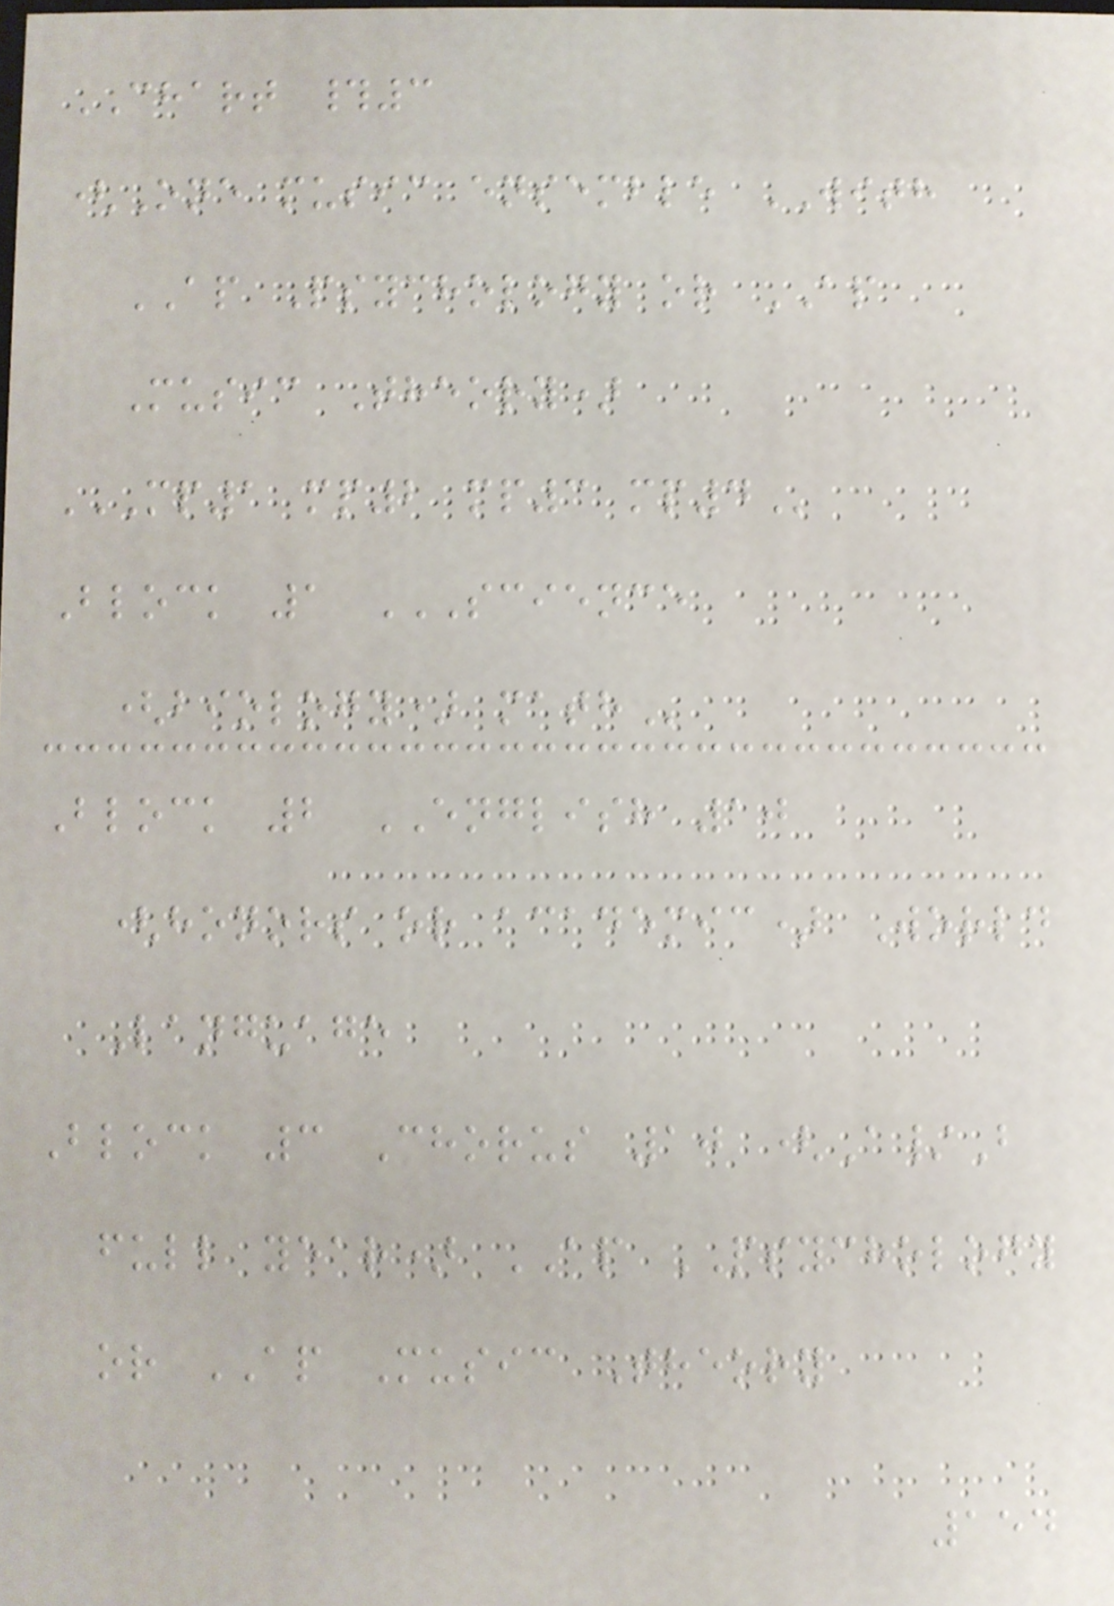CHART #3
(One music ensemble WITH
AP Psychology or AP
Music Theory)
MP1 MP2 MP3 MP4
Block 1 SCIENCE
(BIOLOGY) MATH
Block 2 ENGLISH 10
(honors or academic) World
Language
Block 3 Chorus 10 (A/B
full year) AP PSYCHOLOGY
or AP Music Theory
154
